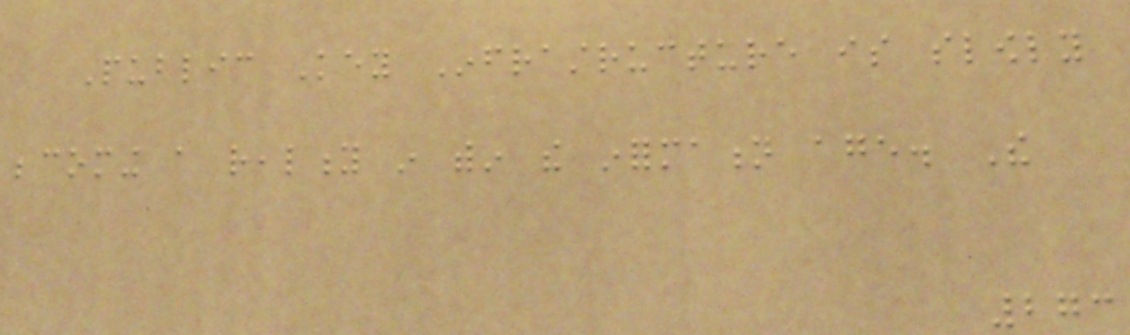Public Key Infrastructure is slowly
becoming a reality in within the information age. The
273
